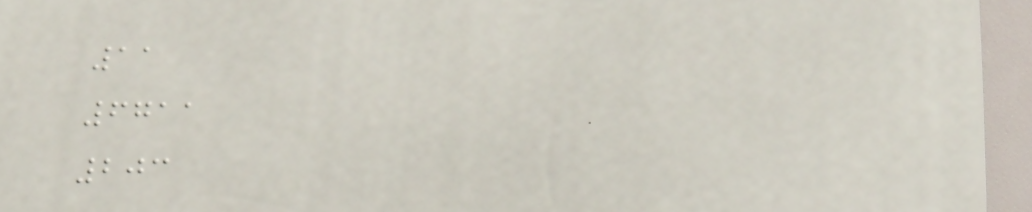11
6711
203
